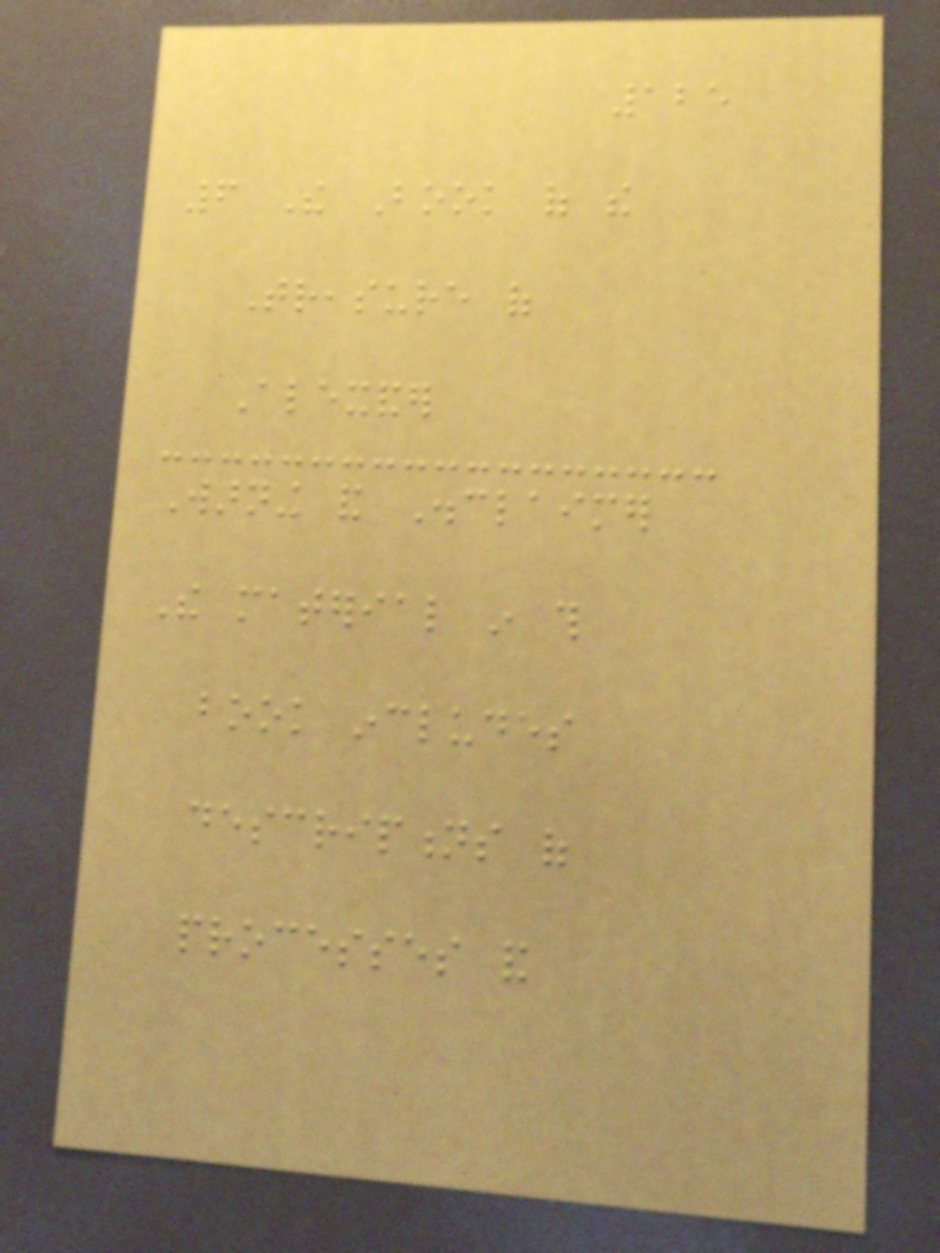125
6 The Book of the
Treasure of
Alexander
Warning and Disclaimer
The material in this
book includes
descriptions of
processes and
